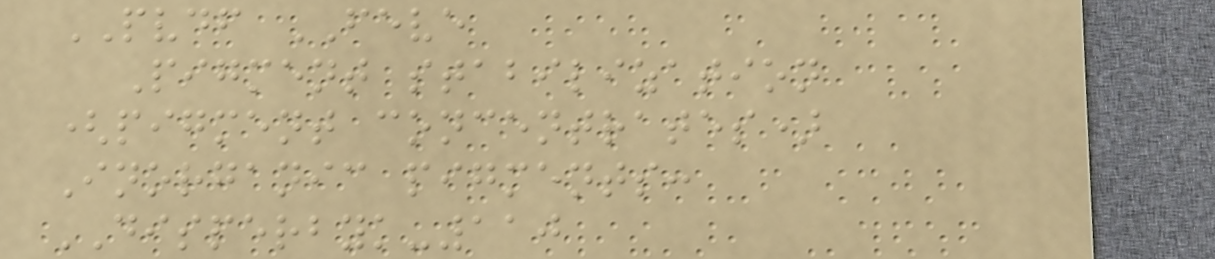PVDF FEVE
Pigment stabilization
(pigment concentrates)
Inorganic pigments:
DISPERBYK-110
